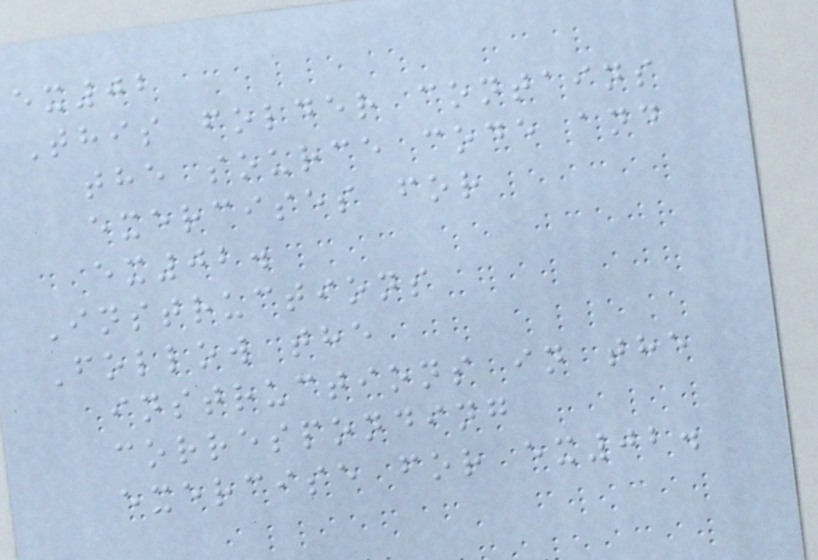ex02
This folder contains
the source code and
exercises for
ex02.
Instructions
Follow the
instructions in the
corresponding
exercise for ex02.
